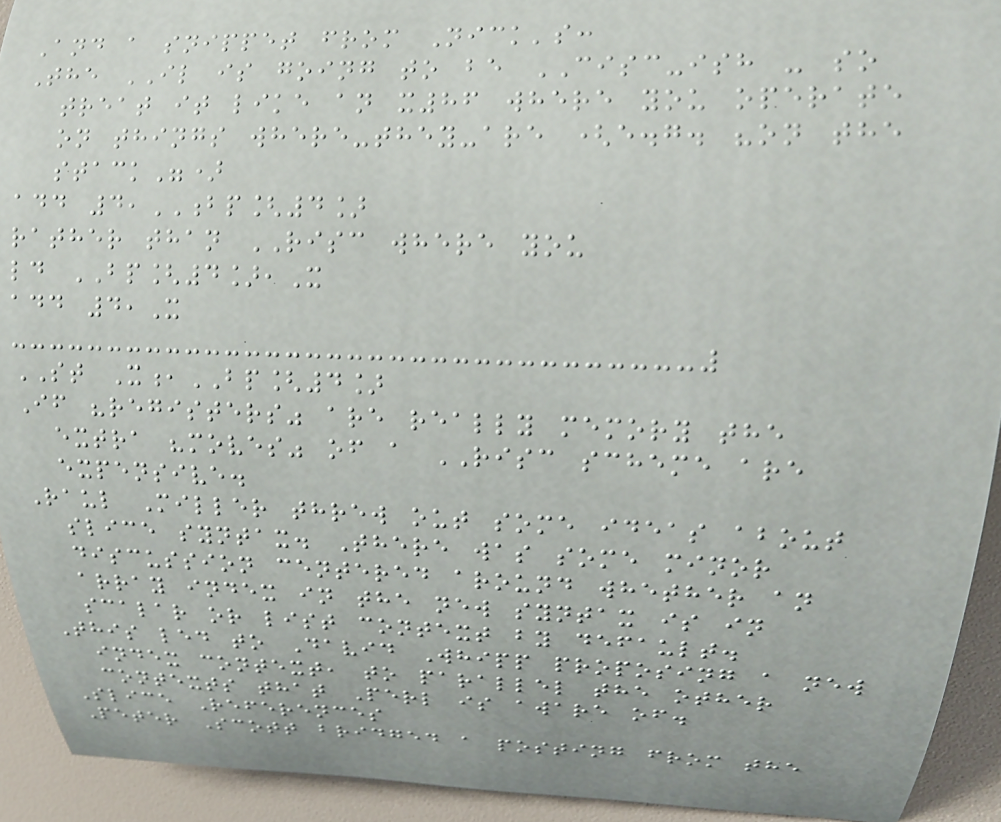And a snippet from Nick's:
The IL is going to be CISC-ish - so
treat it like an x86 where you operate
on things where-they-are (e.g. "on the
stack")
add 4,BP[4]
rather than RISC where you
ld BP[4],X
add 4,X
ST X,BP[4]
If "registers" are really memory the
extra "moves" of a RISC scheme are
expensive.
Raul Miller threw out some ideas about
slice syntax. There was some minor
discussion centered around whether an
array index in the new syntax is in
scalar or list context by default.
This led to David Whipp proposing a new
index context, to parallel the other
contexts that Perl is aware of.
Slice References
Peter Scott bridged a posting from the
